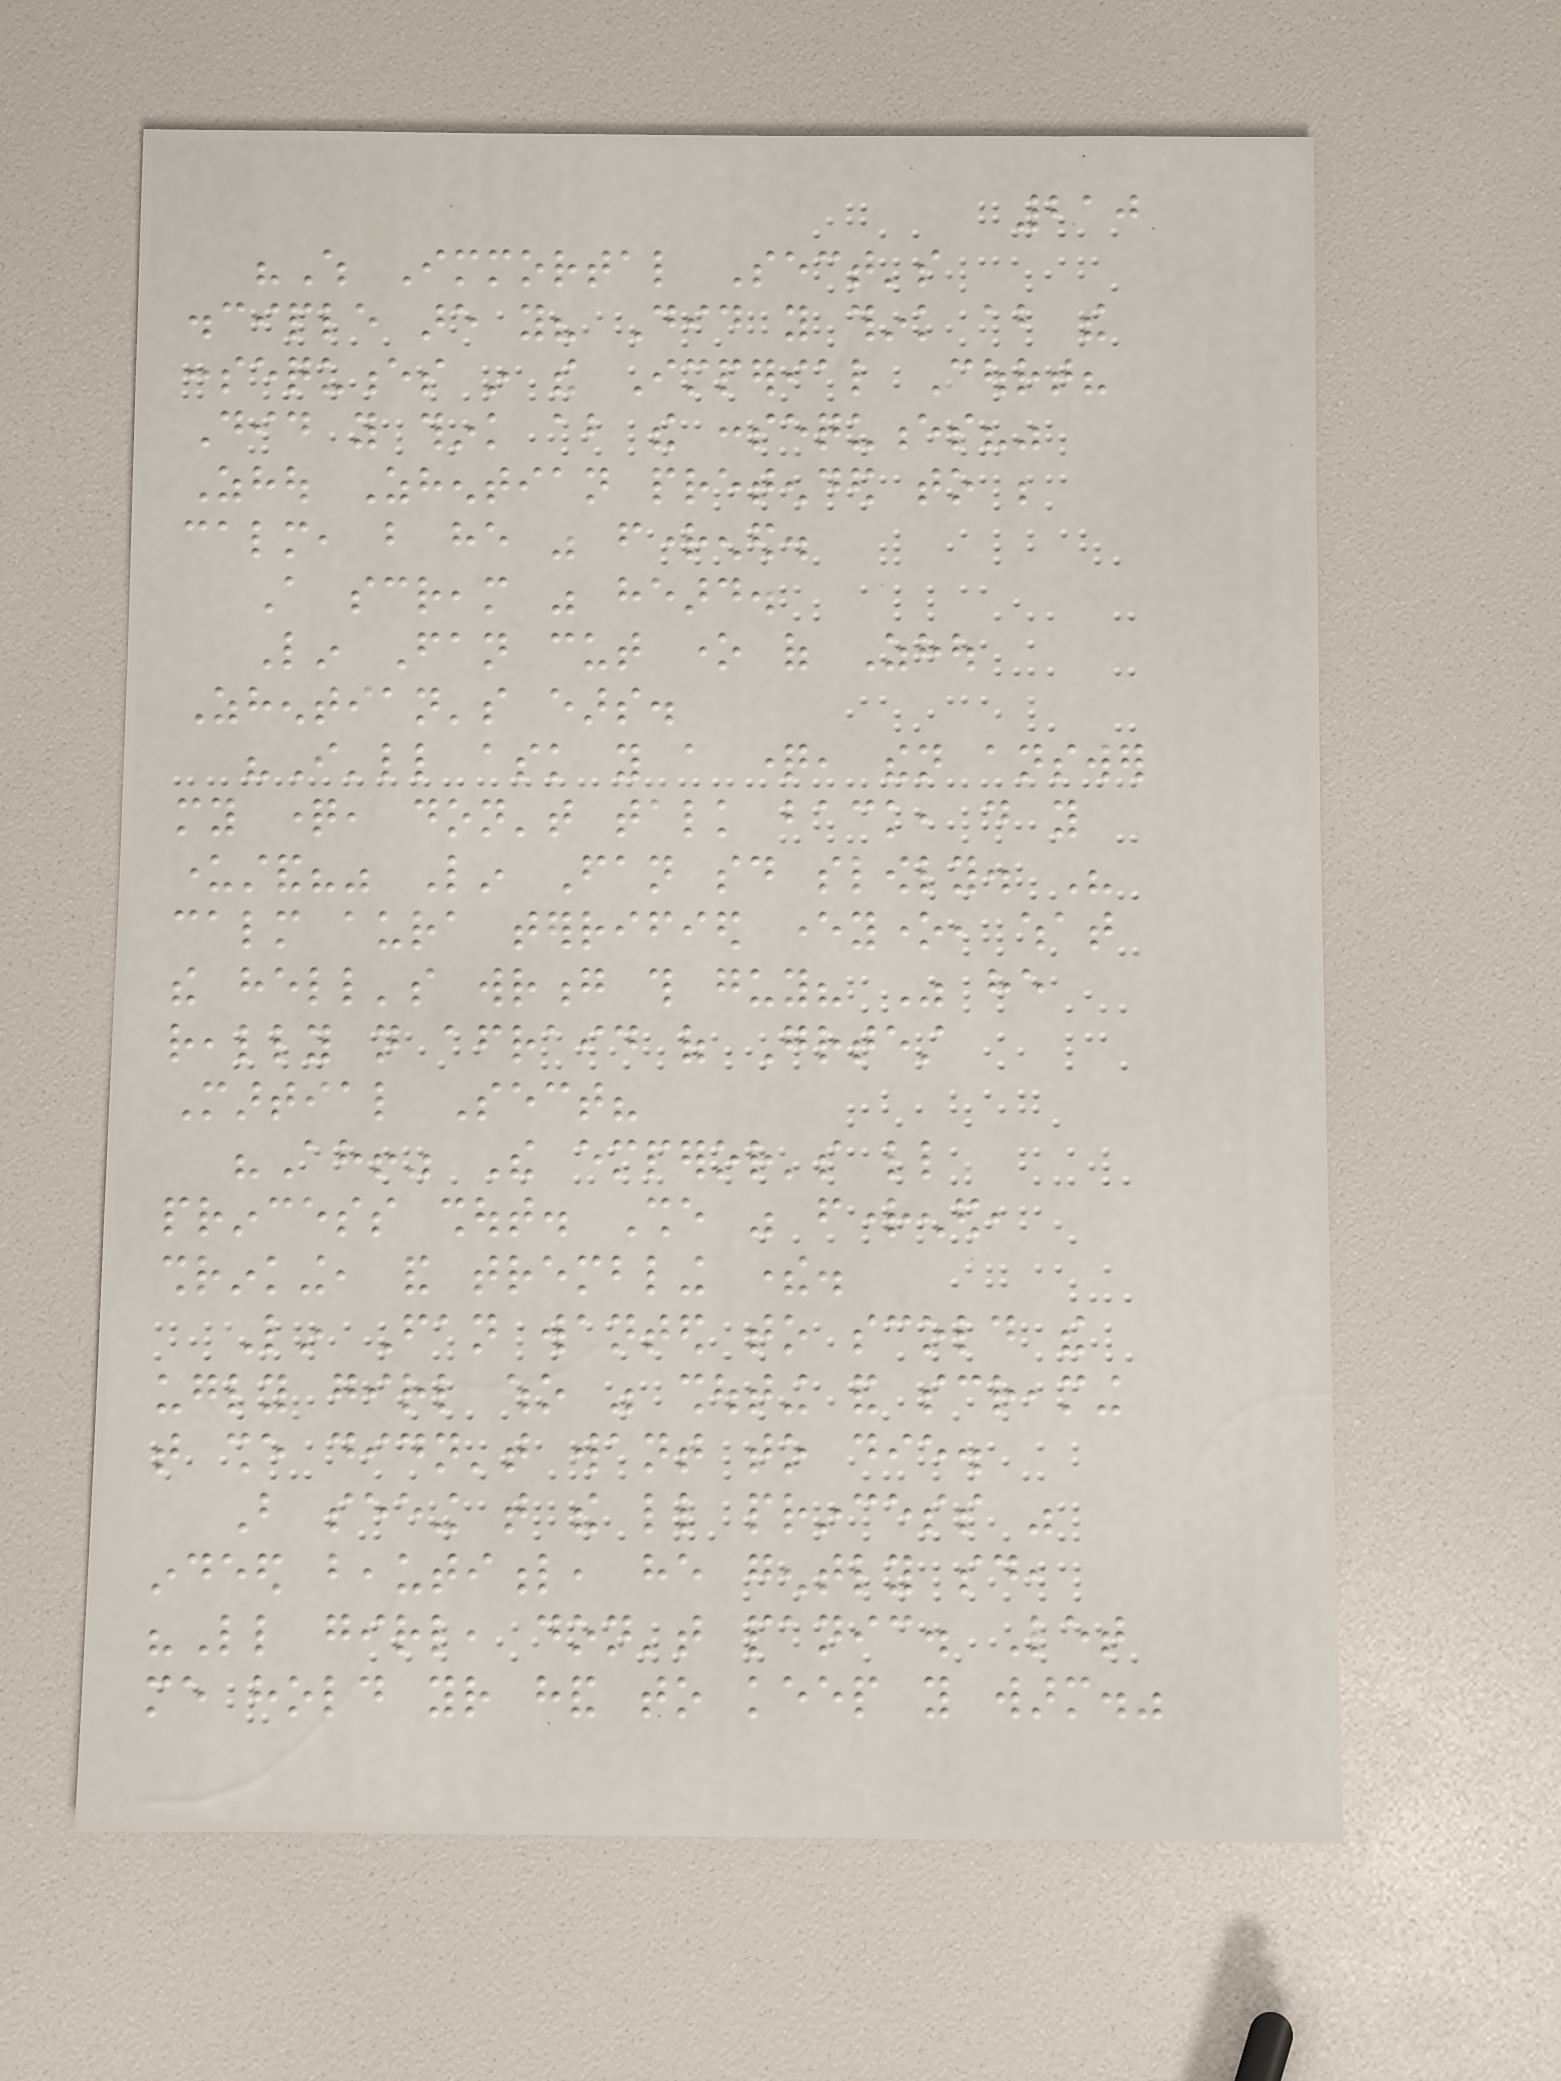210
"Which Immortal Sect's
disciple are you? Did you think about the
consequences in the Imperial Court?
Did you think about the consequences?"
Zhou Zhentian pretended to be
calm, but he was frightened.
A scream was heard.
Lin Fan cut one of Zhou
Zhentian's ears.
"I'll ask you a question, then answer
my question, don't talk back, do you
understand?" Lin Fan said slowly. His
calm aura terrified everyone, what
the hell's wrong this guy? Was he
really not afraid of Greatest
Martial Sect?
"Ah!" The emperor's little
princess shout. She was frightened,
shrinking, and trembling there.
Lin Fan wanted to scold the
ugly girl who was shouting and screaming
that she didn't want to die.
But seeing that the little princess was
indeed beautiful, he gently said,
"Little girl, don't panic. Let
me hold your hand to keep you warm."
